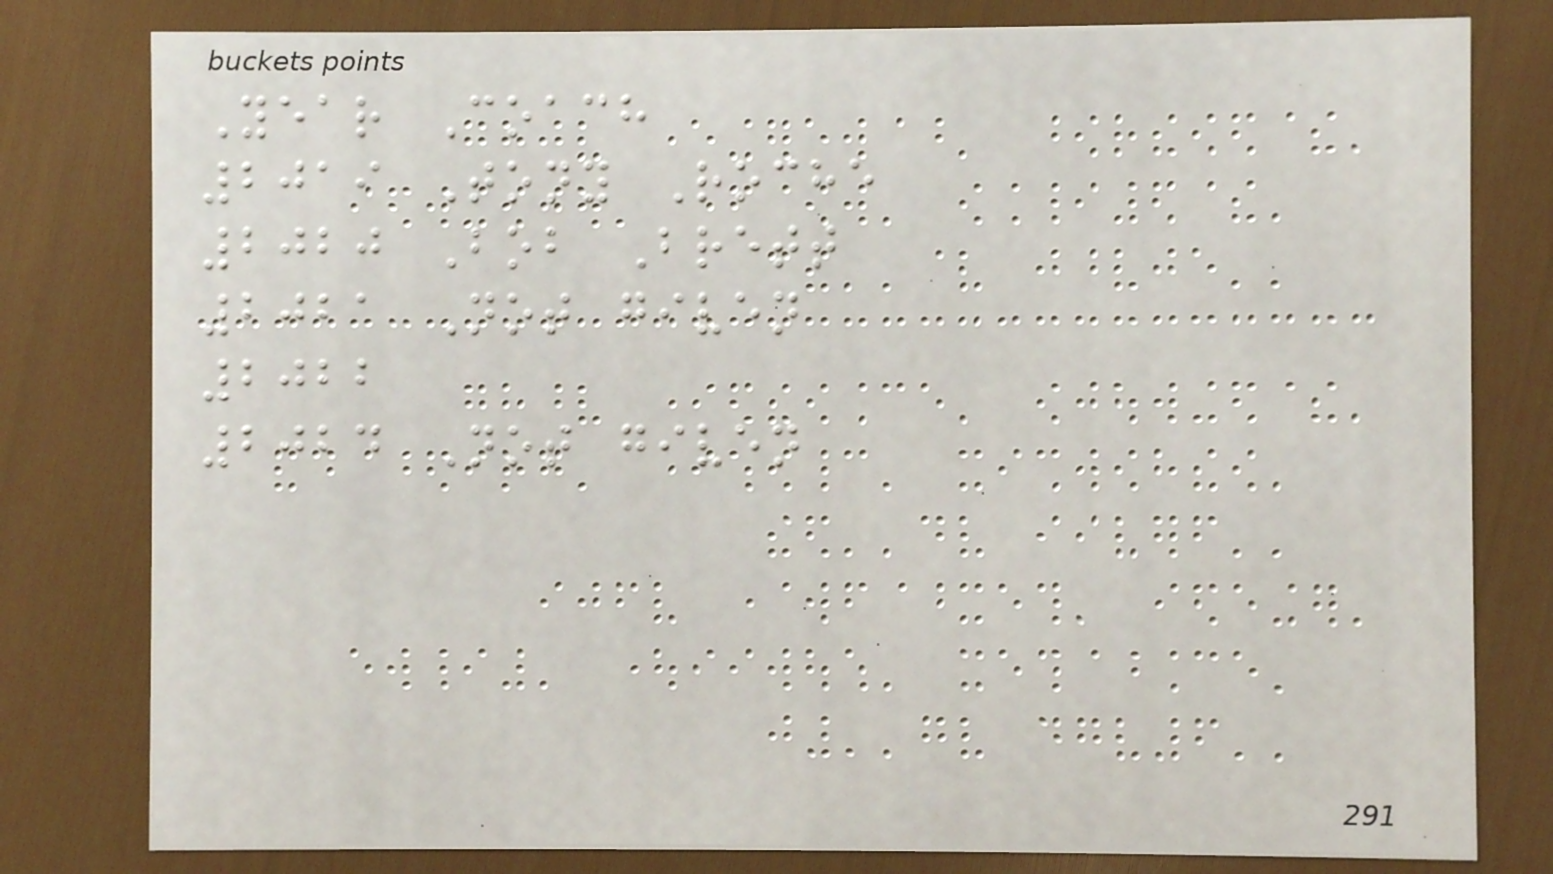Year Coach
2019 Tony Roche
2020 Bob Brett
2021 Not given
2022
2024 Not given
